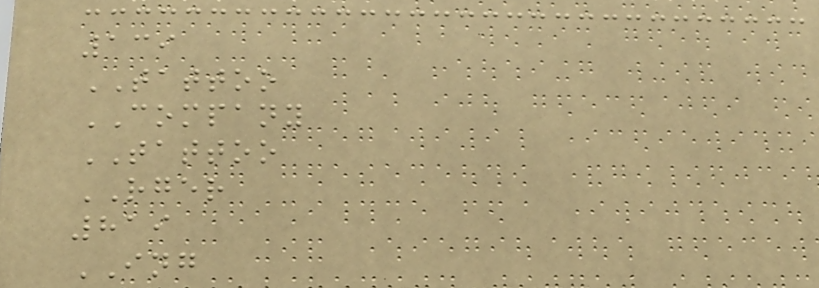139
TATTOO
COMPANY
TATTOO
RGER
819
ING
